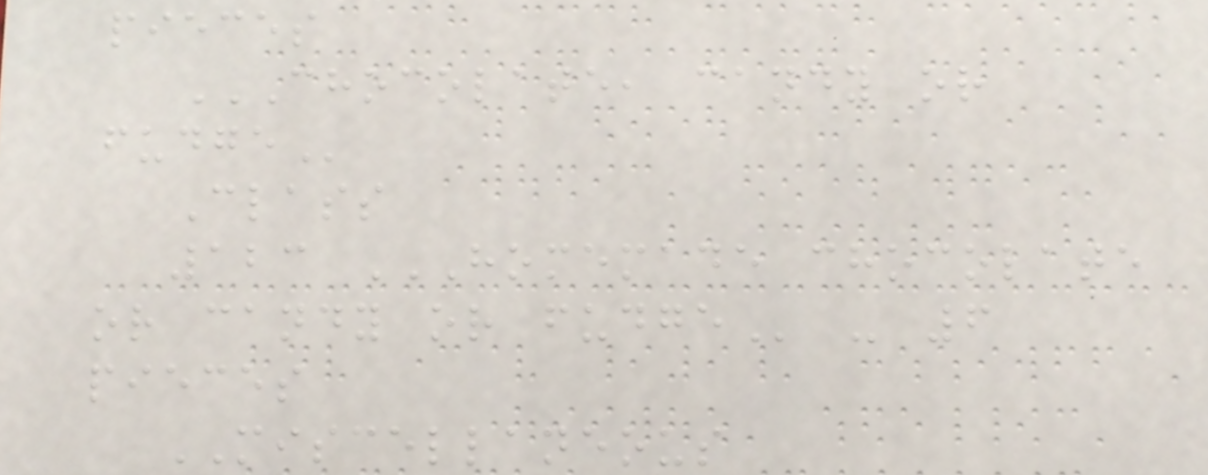pieces
CHOCOLATE, CANDY OR
FUDGE
Class
123 HOMEMADE CHOCOLATE
OR CANDY OR FUDGE - 6
pieces
MISCELLANEOUS
